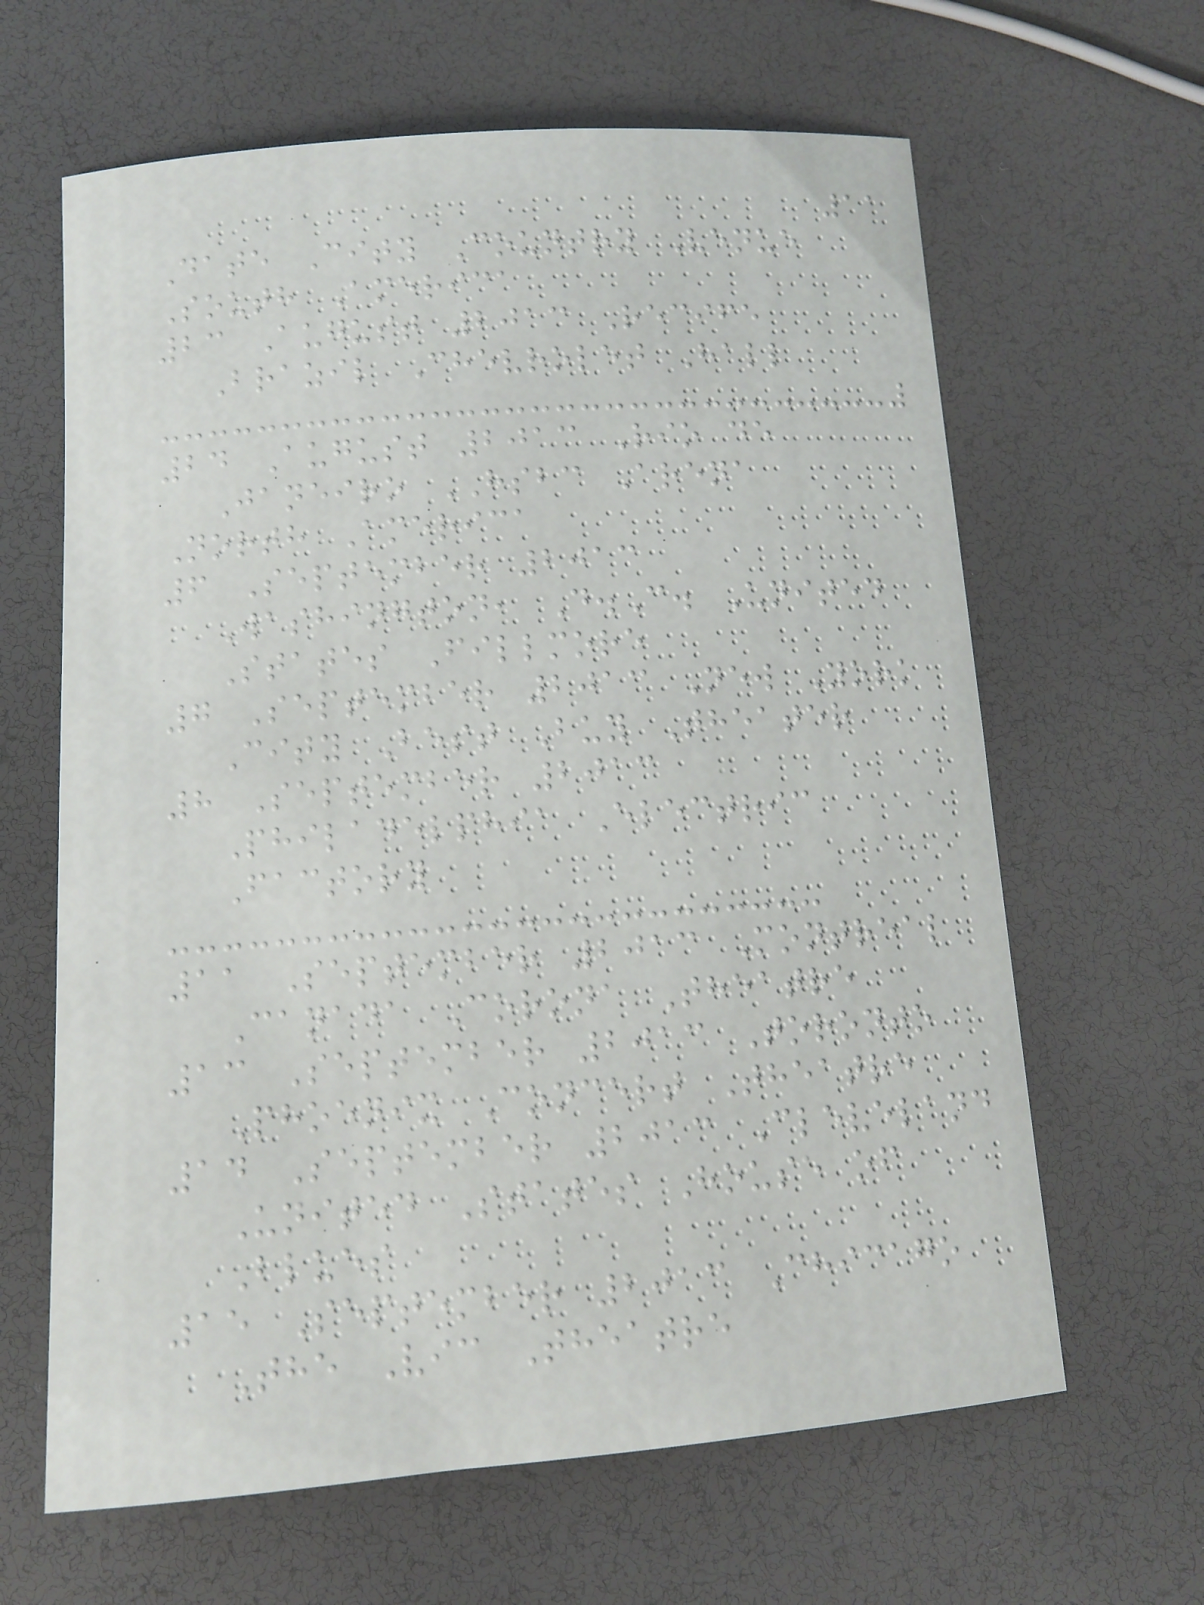11
Date City Country Venue
South America
23 August 2013 Recife
Brazil Chevrolet Hall
24 August 2013 Rio de
Janeiro HSBC Arena
North America
6 September 2013
Washington, D.C. United
States Fillmore
7 September 2013 New York
City Best Buy Theater
8 September 2013
Philadelphia Electric
Factory
11 September 2013 Montreal
Canada Corona Theatre
13 September 2013 Toronto
Phoenix Concert Theatre
14 September 2013 Cleveland
United States House of
Blues
15 September 2013 Chicago
The Vic Theatre
